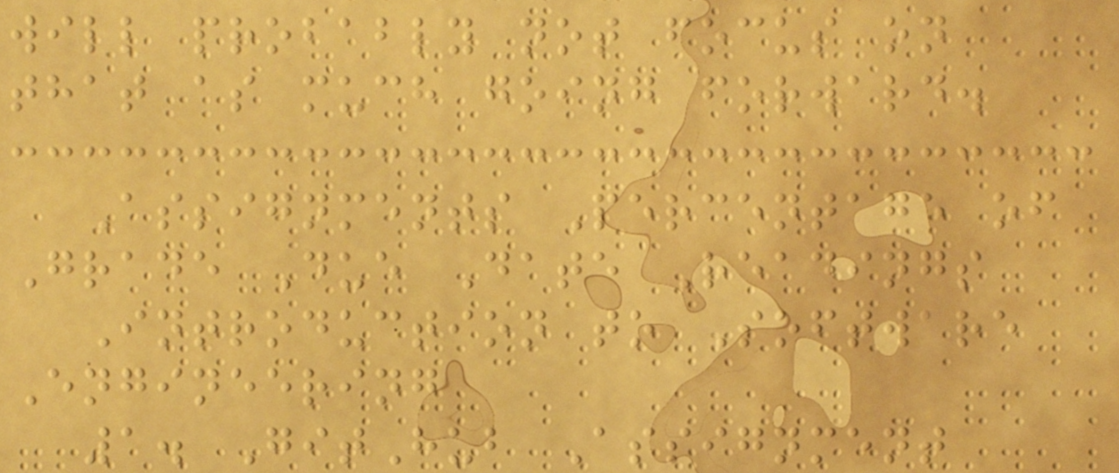will probably not focus on
that as much going forward.
Assignments Percentage of
Grade Due Date Readings
Introduction to Software
Engineering
1. GitHub Assignment
